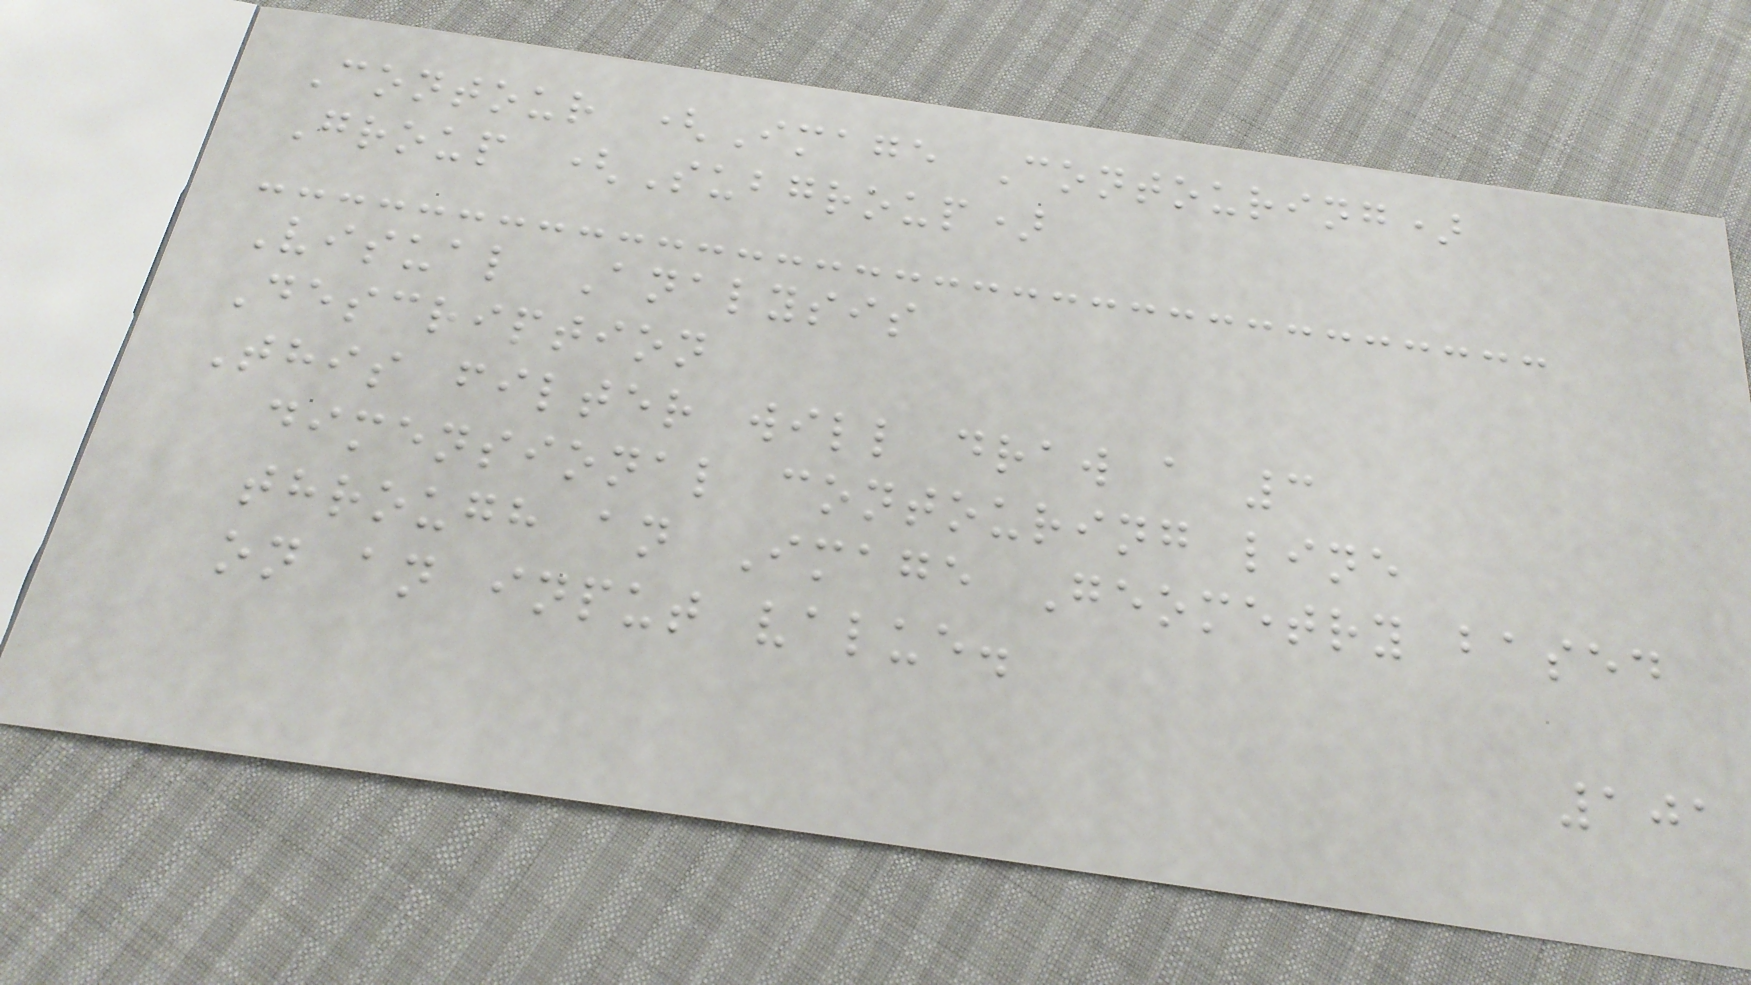Contour (Image Contouring)
Group (Subgroup)
Visual Analysis
Description
This filter will draw a 3
dimensional contouring line
through an Image Geometry based
on an input value.
101
